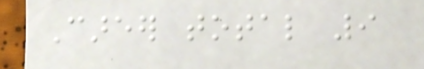Career total 9
